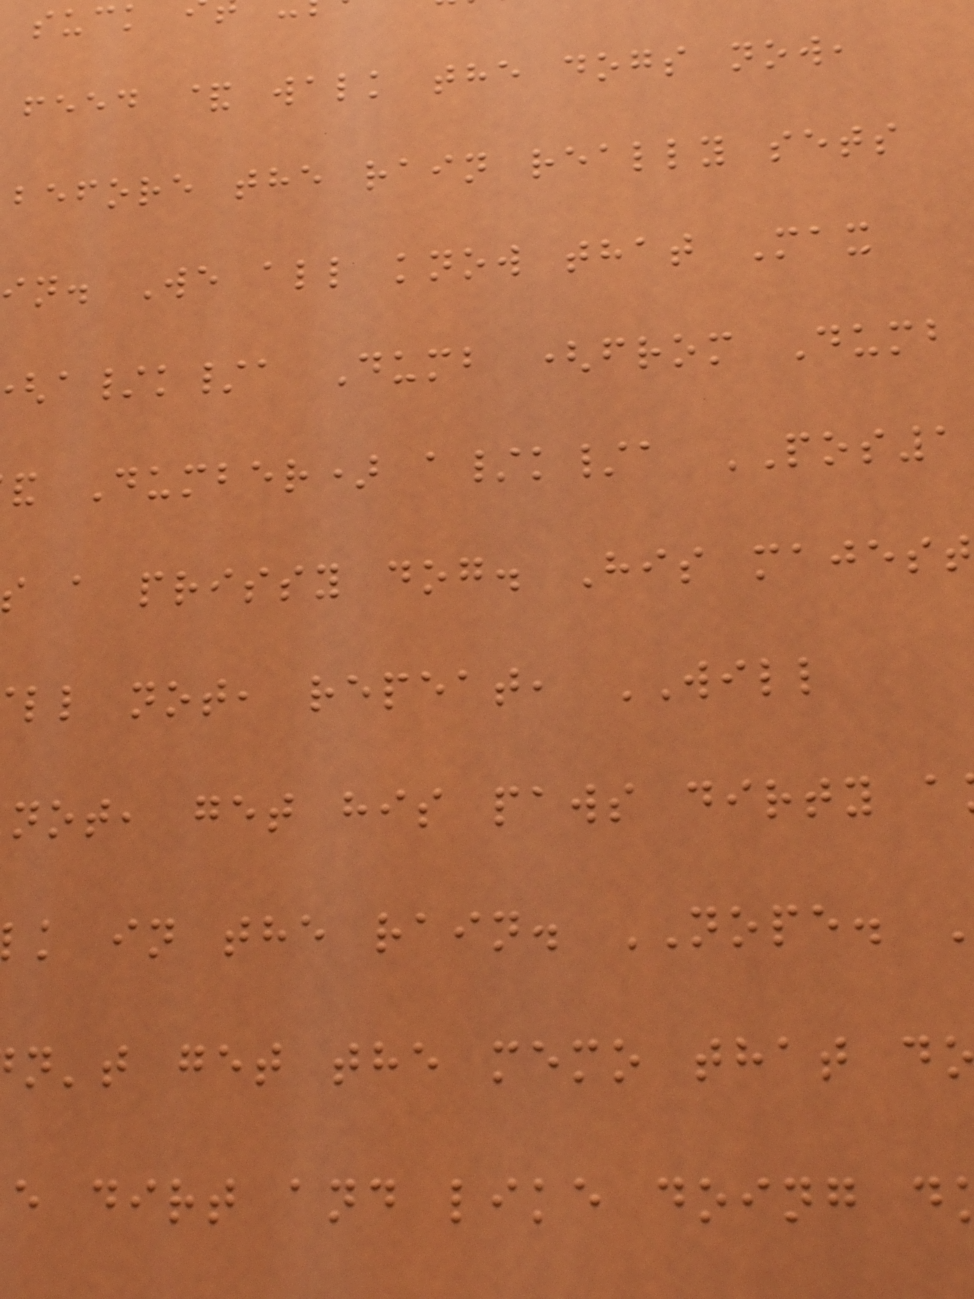feed & walk the dogs now,
before the rain really sets
in. We all know that Max
a/k/a Dumb (from Dumb
Dumber) a/k/a POS1
s a prissy dog. His majest
ll not, repeat, WILL
not, get his paws dirty a
k in the rain. NOPE.
n't get the memo that d
e dirt and like doing d
